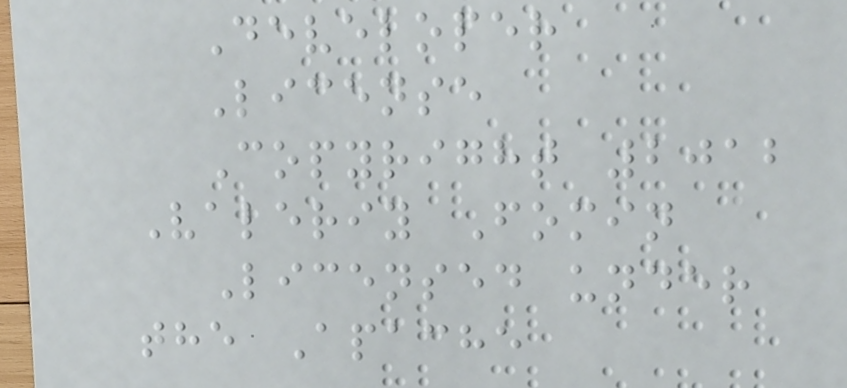Developer
License
Copyright 2012
Valeriy Fomin
Licensed under
the Apache
